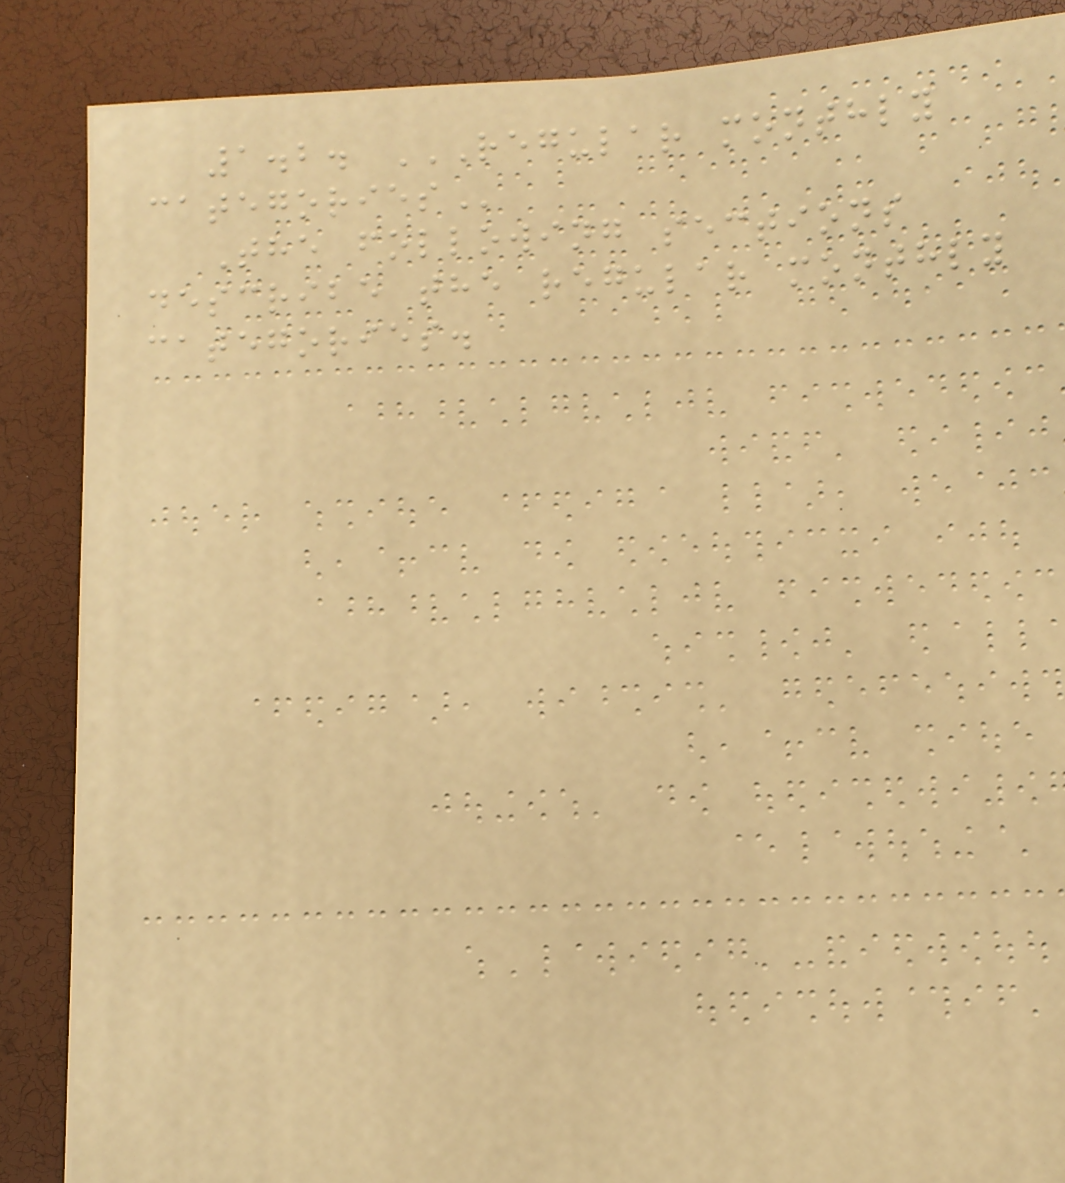1.2. REGULAR MONTHLY
CATEGORIES
The following sections
describe the regular monthly
categories.
